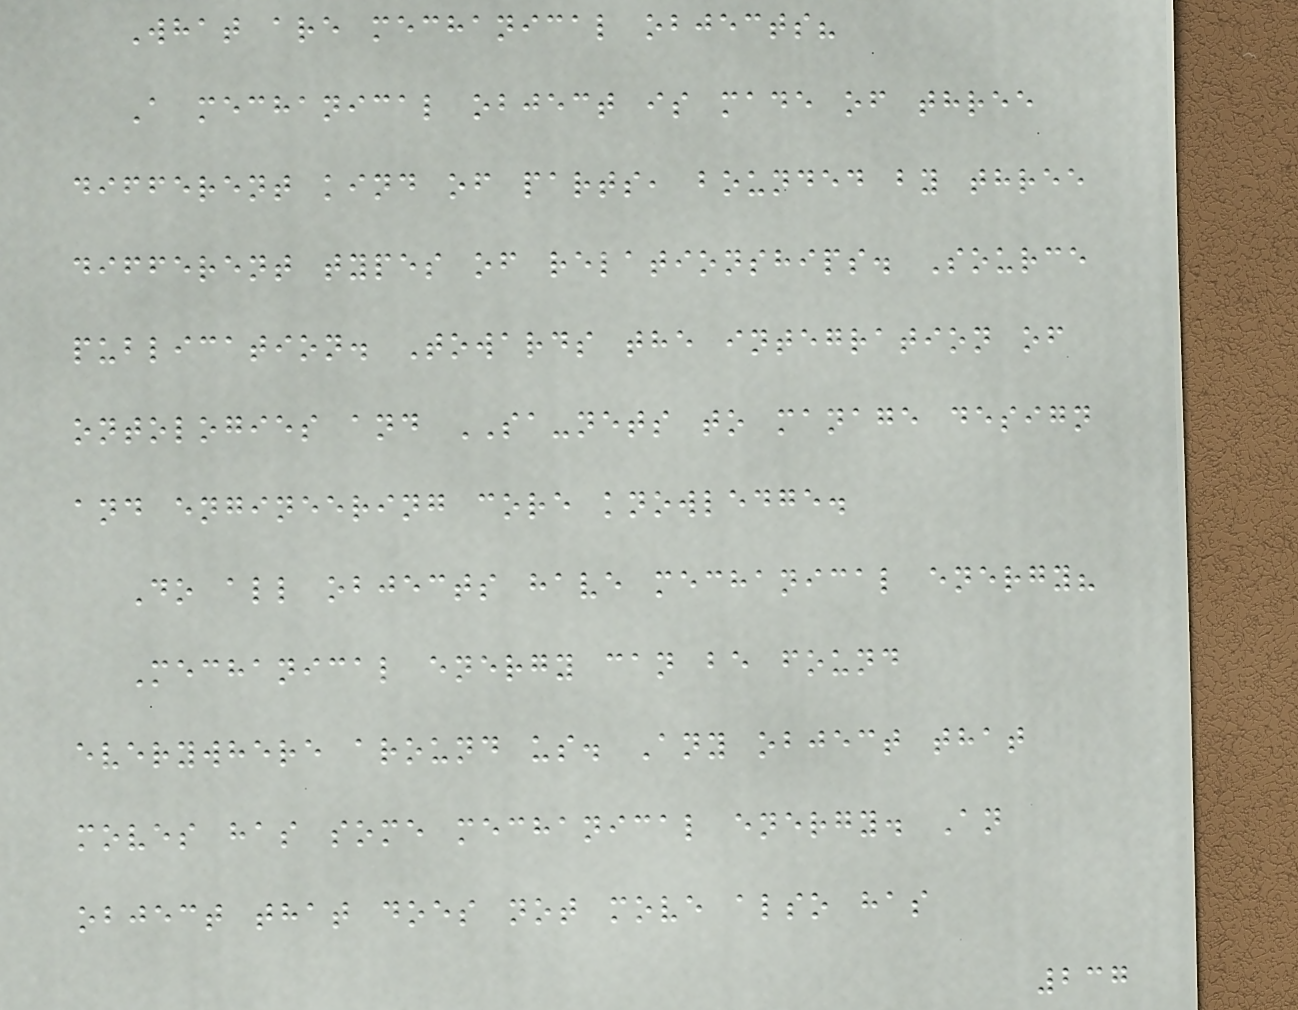What are mechanical objects?
A mechanical object is made of three
different kind of parts, bounded by three
different types of relationships. Source
publication. Towards the integration of
ontologies and SA-nets to manage design
and engineering core knowledge.
Do all objects have mechanical energy?
Mechanical energy can be found
everywhere around us. Any object that
moves has some mechanical energy. An
object that does not move also has
237
